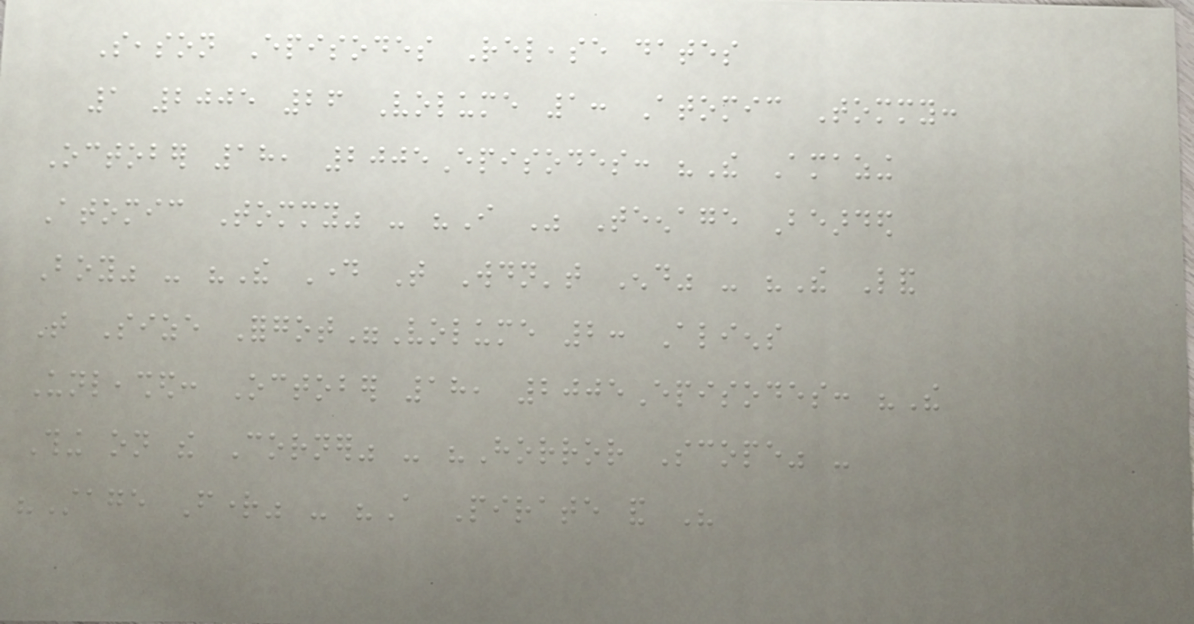Season Episodes Release dates
1 2005 26 Volume 1: Atomic Tommy:
October 18, 2005Episodes: "The Amazing
Atomic Tommy" - "I Was Teenage Bearded
Boy" - "The Day That Wouldn't End" - "The Land
That Size Forgot"Volume 2: Aliens
Unleashed: October 18, 2005Episodes: "The
Thing on the Corner" - "Horror Scope" -
"Stage Fright" - "A Pirate and His
